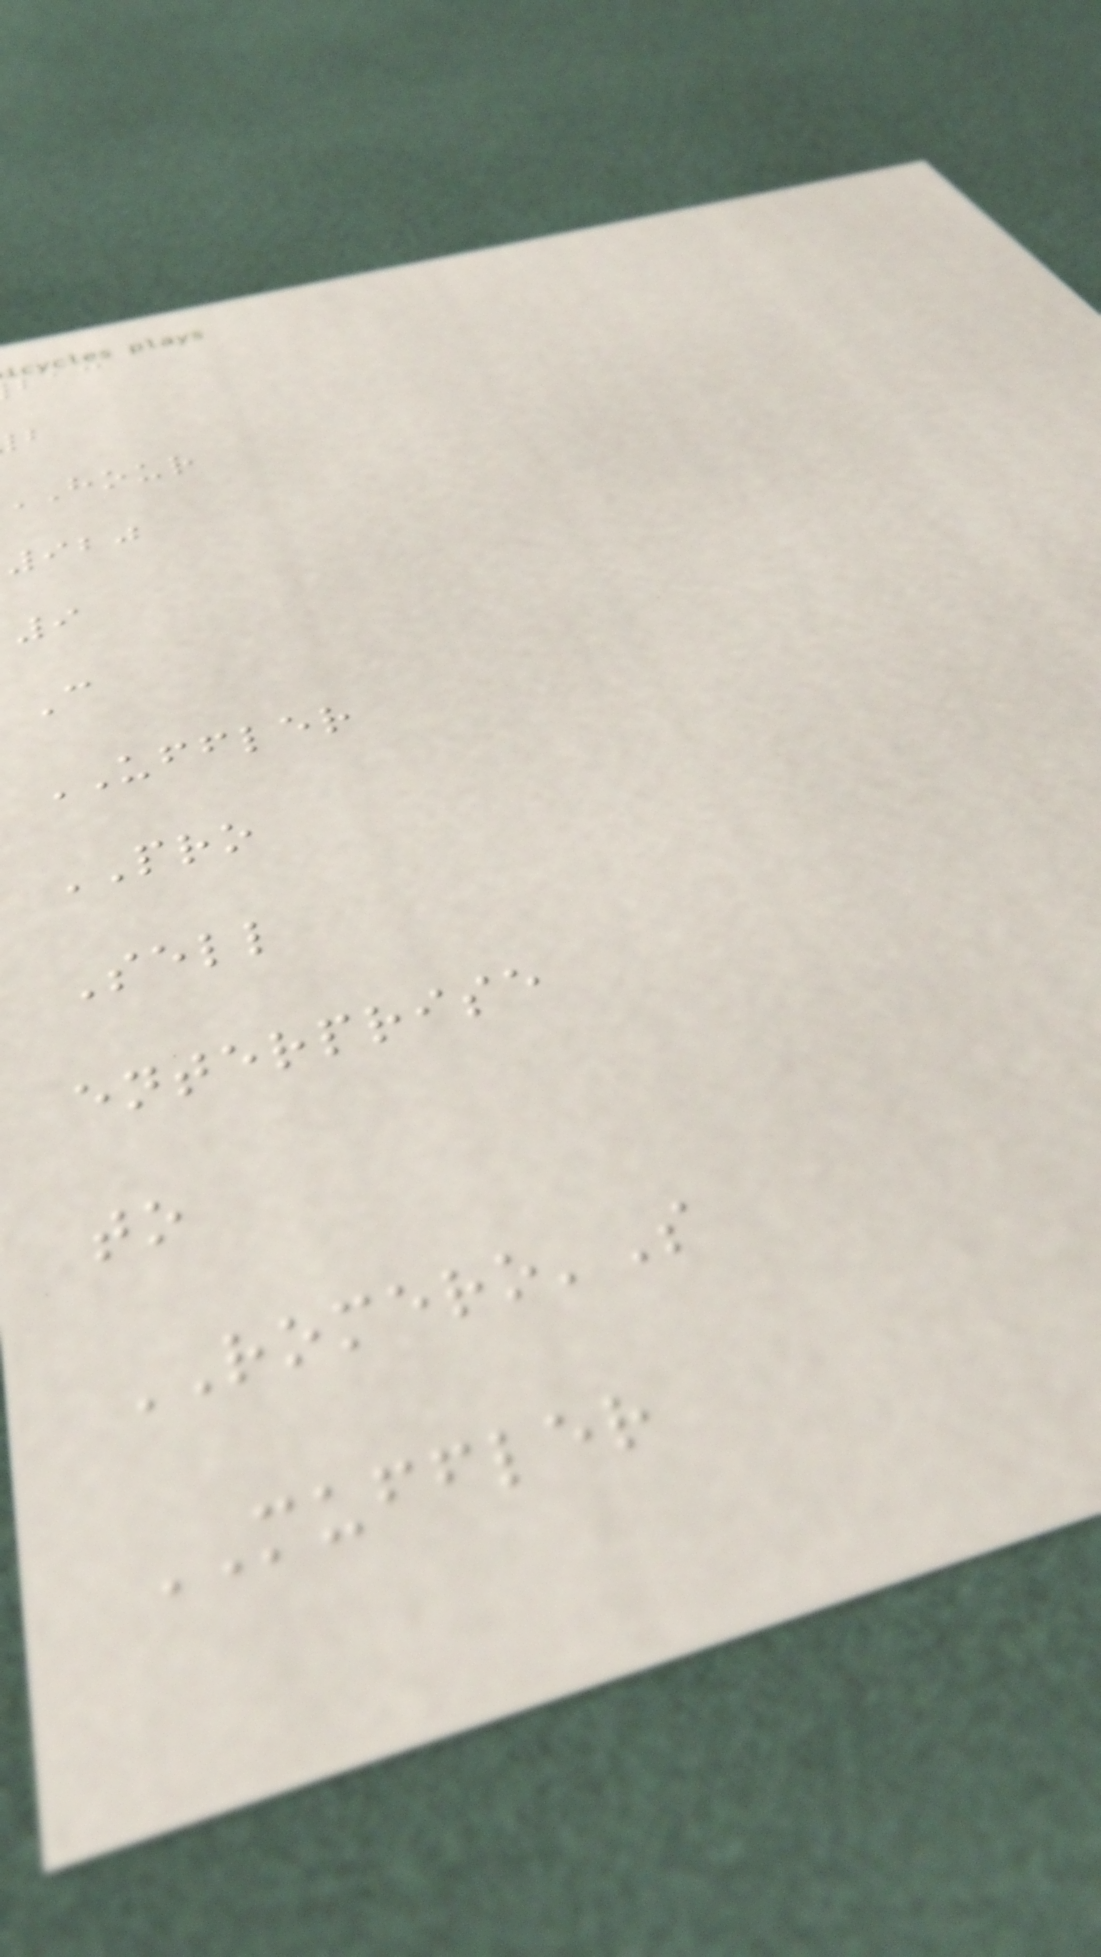hour
920
9
C
UFFLER
PRO
Sell
enterprise
to
ROMERO'S
MUFFLER
